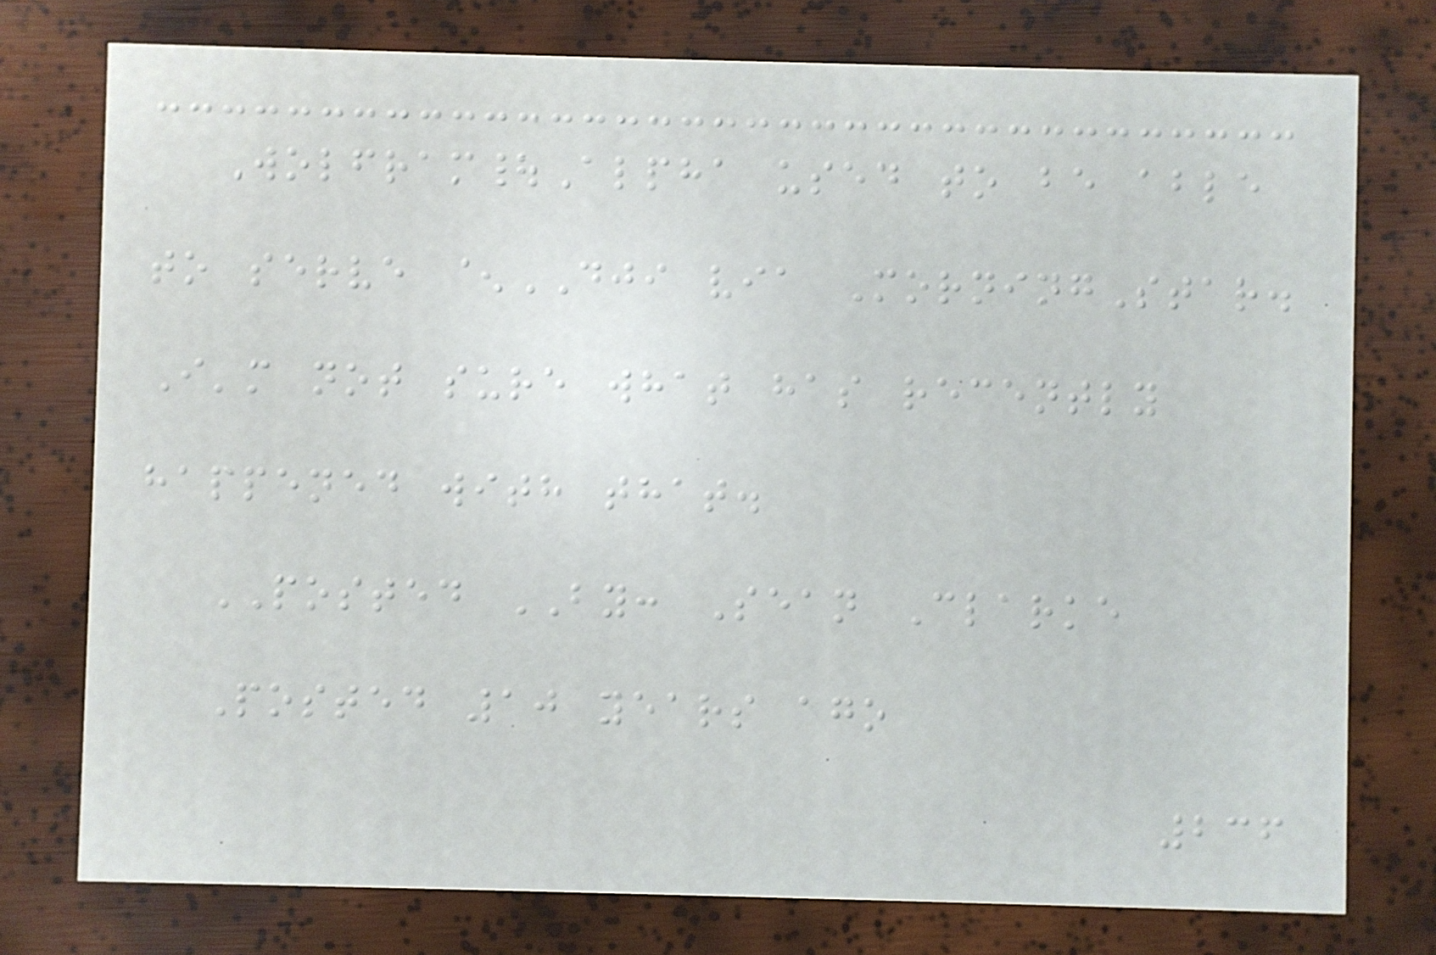Wolfram|Alpha used to be able
to serve ^DJI via MorningStar.
I'm not sure what has recently
happened with that.
POSTED BY: Sean Clarke
Posted 10 years ago
236
